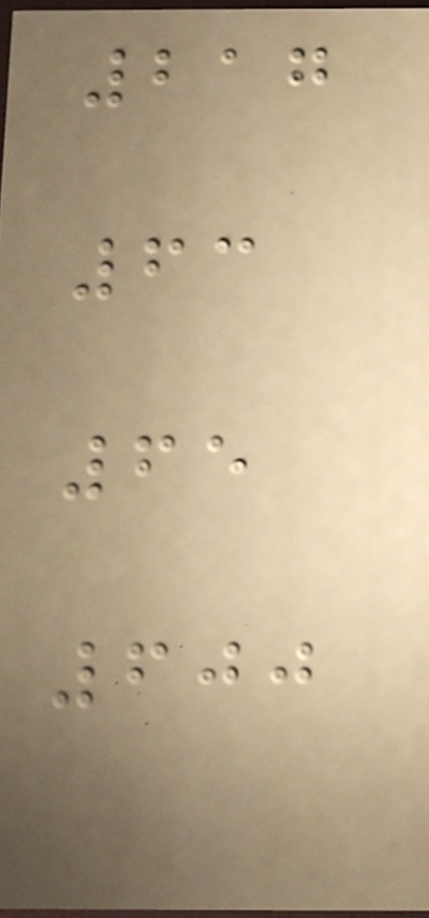217
63
65
600
